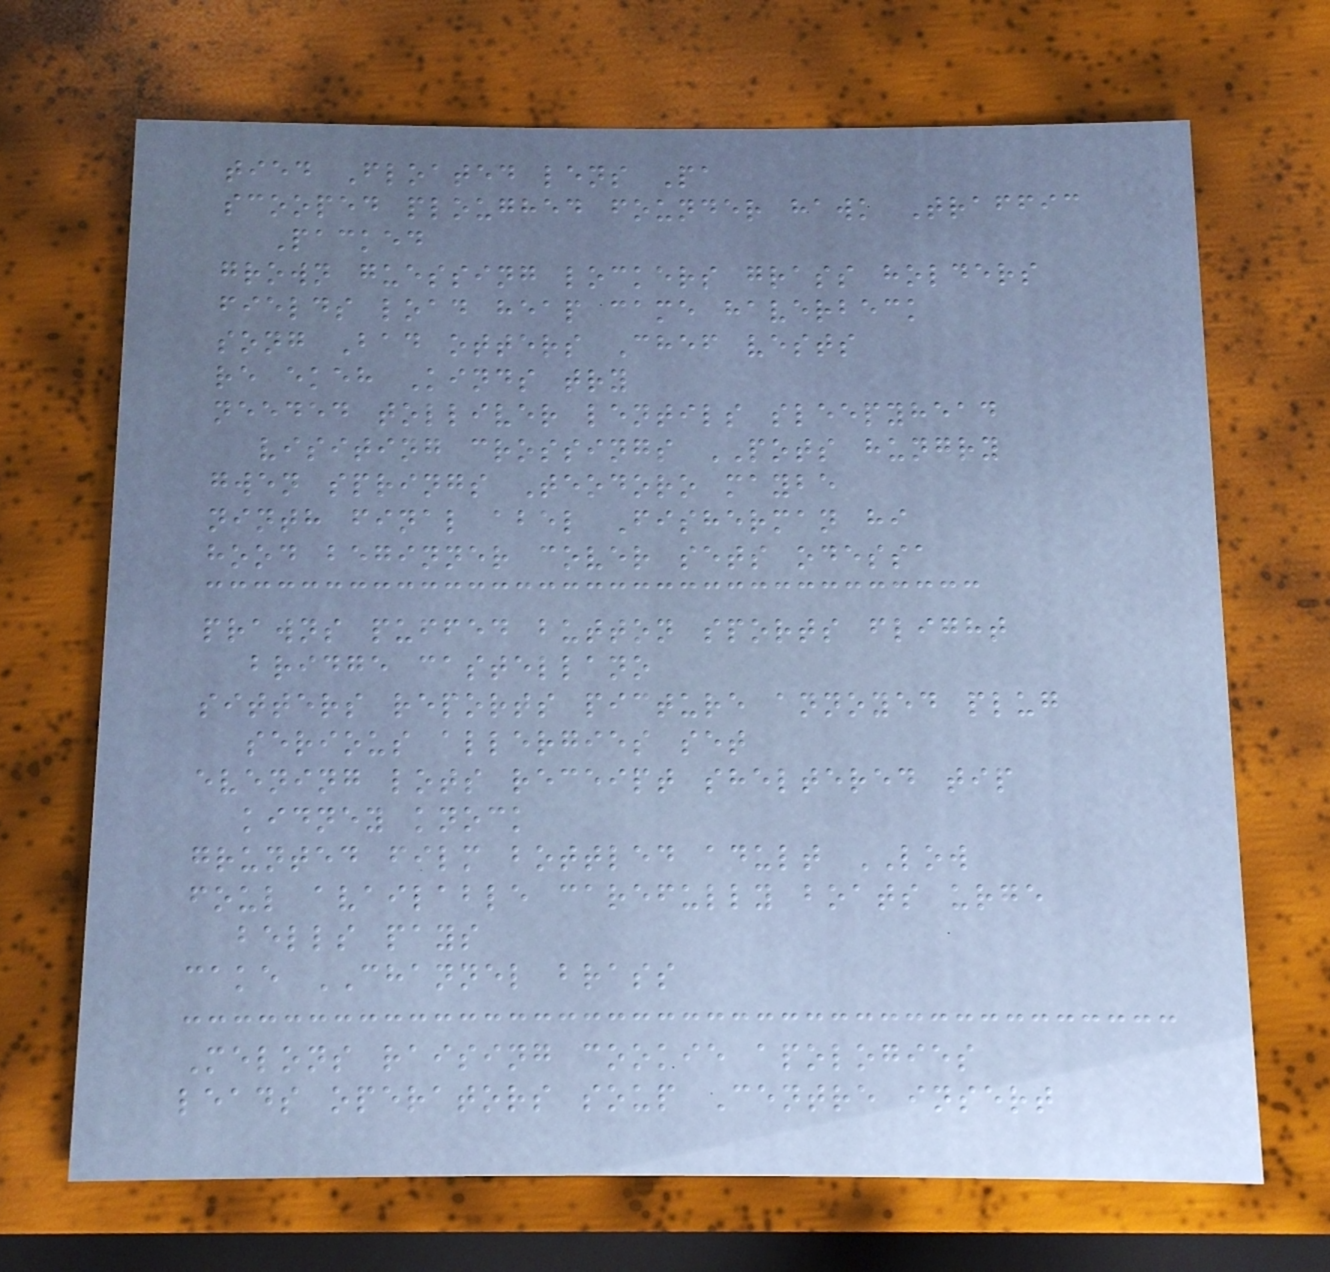tied Floated lens Pa
scooped ploughed founder hawk Traffic
Packed
grown guessing lockers grass holders
fields load heap came haverbeck
song Bad otters Chef vests
re ekeh Kinds try
needed tolliver lentils sleepyhead
visiting crossings POTS hungry
gwen springs Teodoro maybe
ninth final abel Fisherman hi
hood beginner cover sets odessa
prawns puffed button sports flight
bridge castellano
sitters reports picture annoyed plug
serious allergies set
evening lots receipt sheltered tip
kidney knock
grunted film bottled adult LOW
foul available carefully boats urge
bells pays
cake CHANNEL brass
Melons raising cookie apologies
leads operators soup Centre insert
